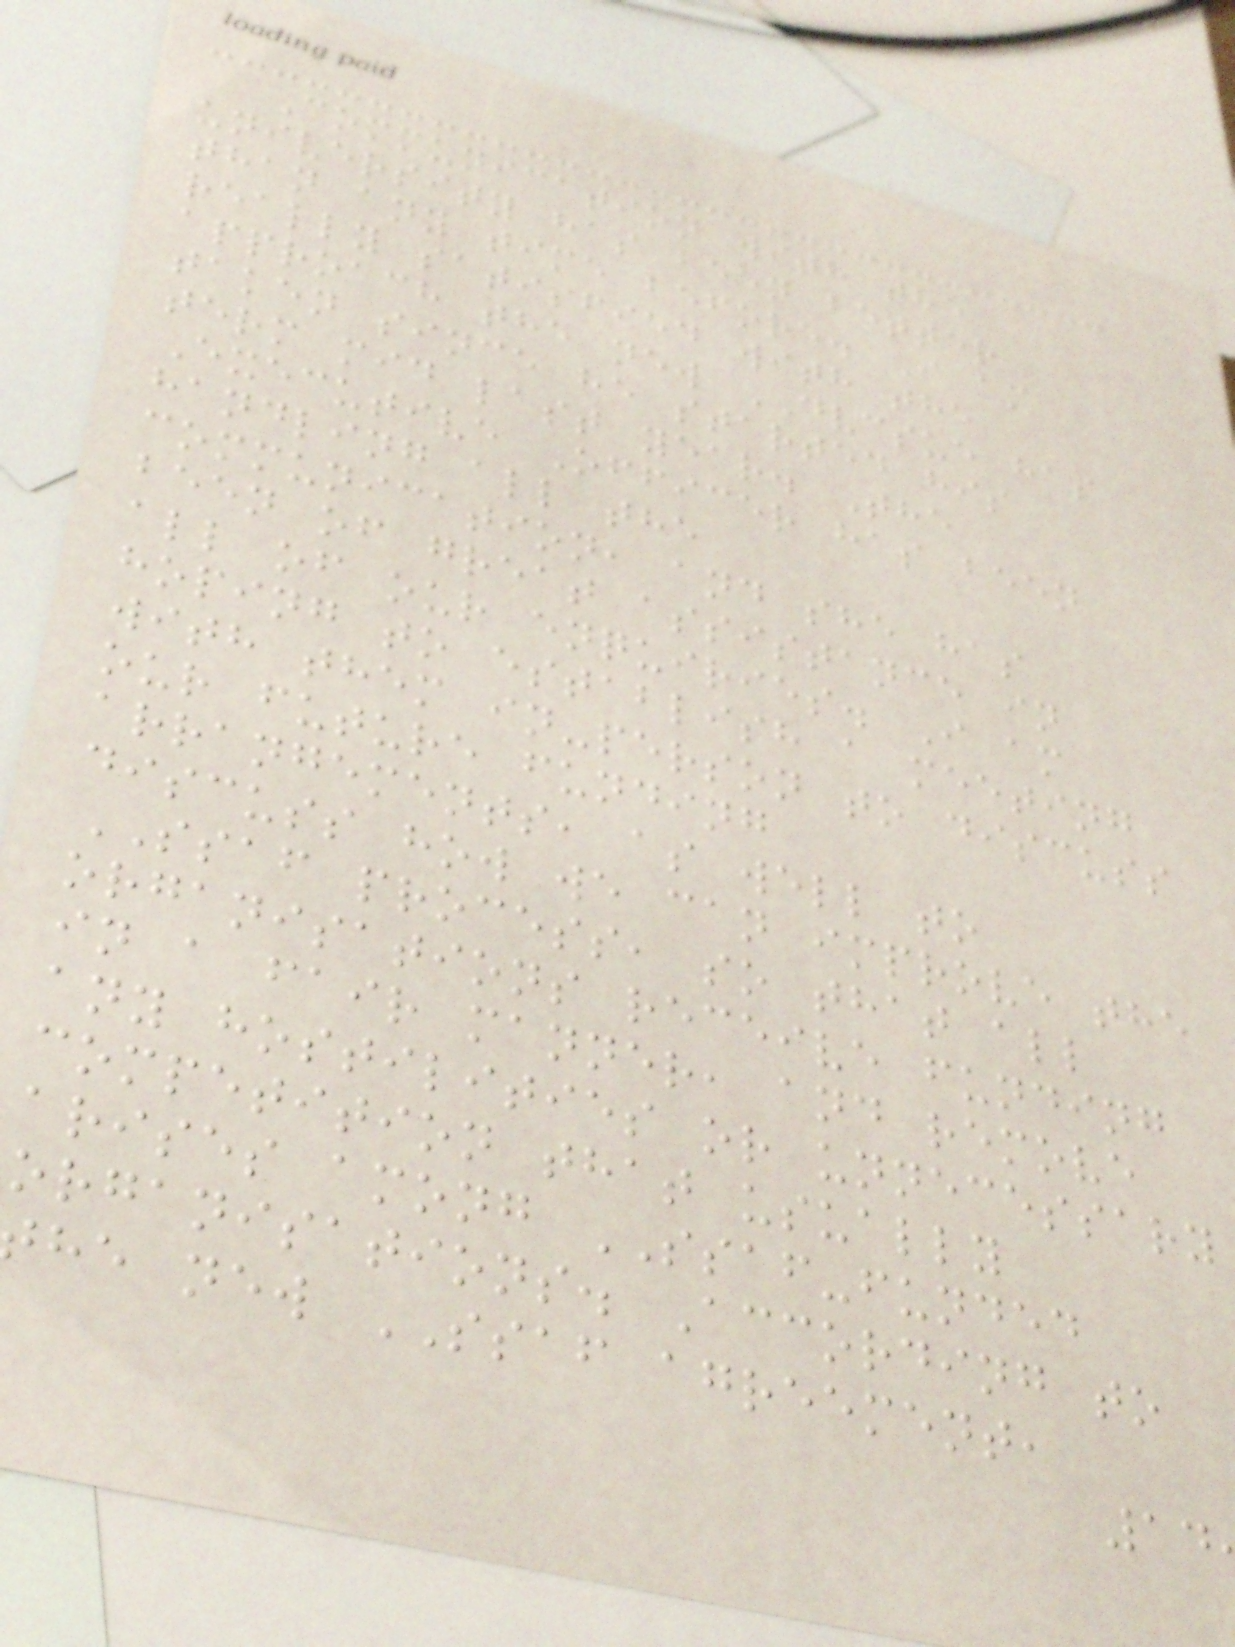Communication with the
university has been better
than any time before. I am
really satisfied with the
approach the new DVCSUE has
taken since he started his
term mid last year. The
Executive Officer has been
handling all the
communication, and she has
been of great assistance in
all of our enquiries. I am
hoping to establish a meeting
with them in-person to discuss
our future funding
arrangements, as well to
discuss how we can improve the
SSAF process, so that all
organisations receive funding
in a fair manner, and remove
any hostilities or unnecessary
competition that usually
arises among SSAF-funded
organisations. According to
he new SSAF agreement,
